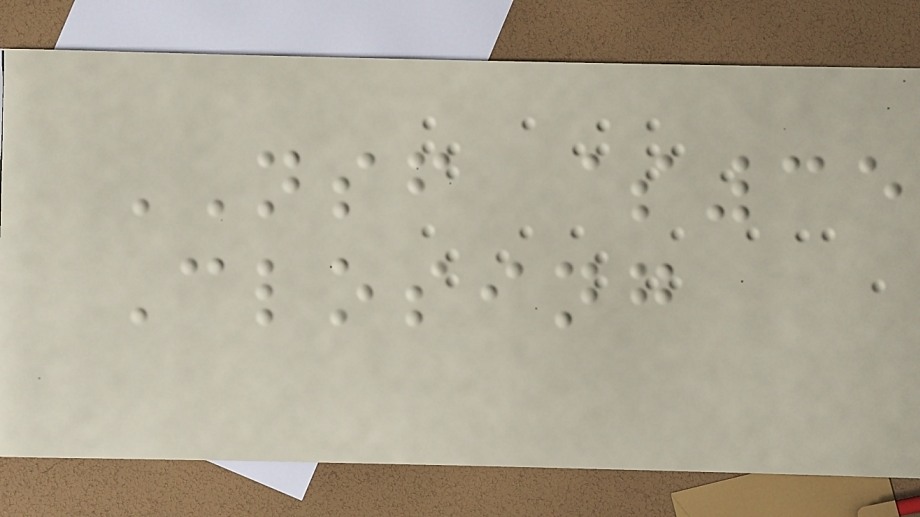NSF $35
Closing
